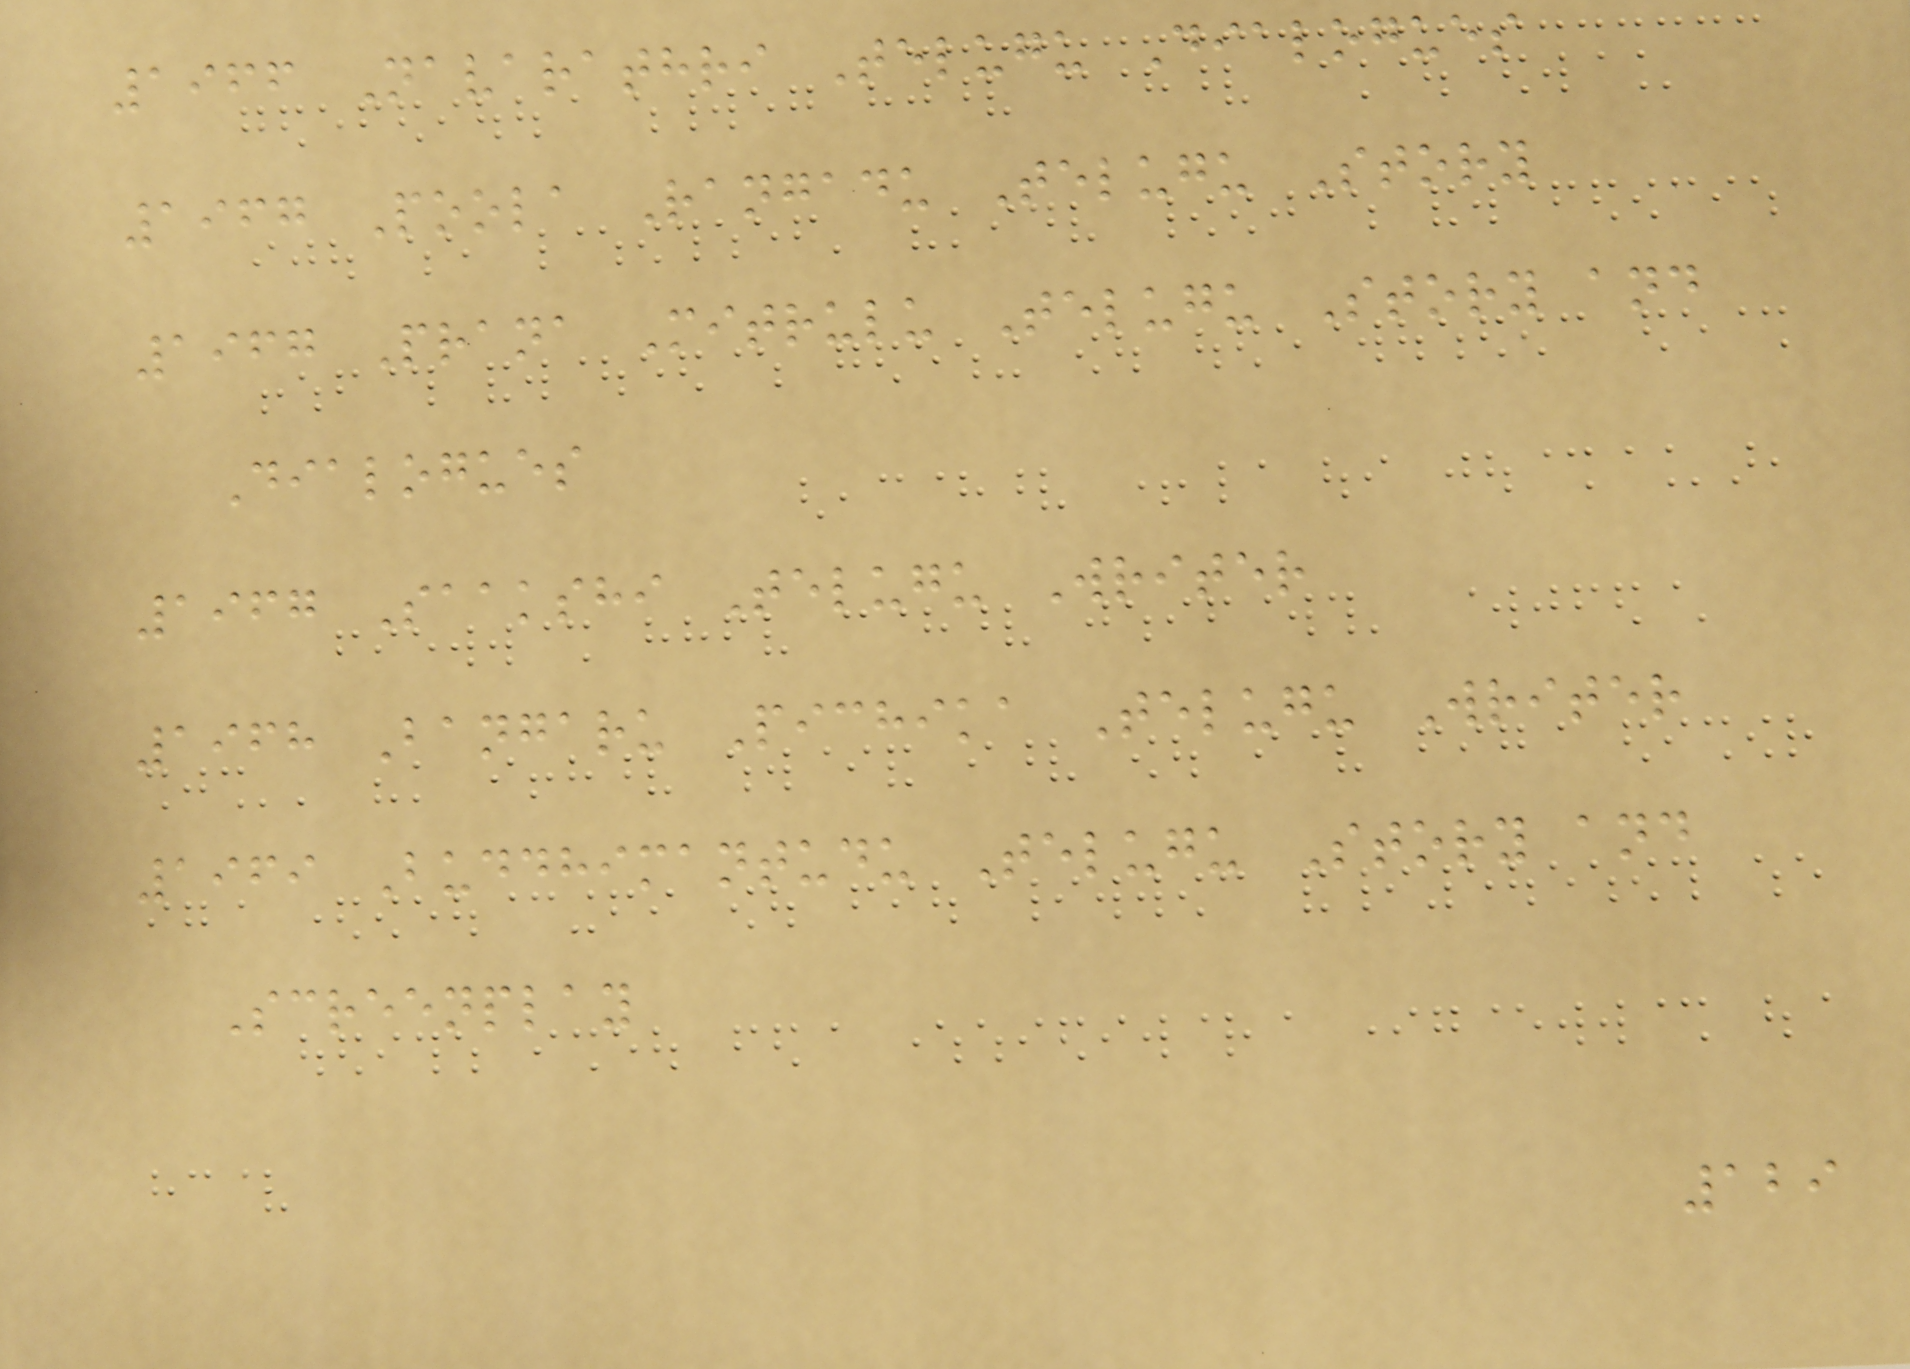1966 Navarathri Telugu Dialogues
1967 Poola Rangadu Telugu Story
1967 Prana Mitrulu Telugu Story and
Dialogues
1967 Saakshi Telugu Writer
1968 Bangaru Pichika Telugu Writer
1969 Buddhimantudu Telugu Story and
Screenplay
129
